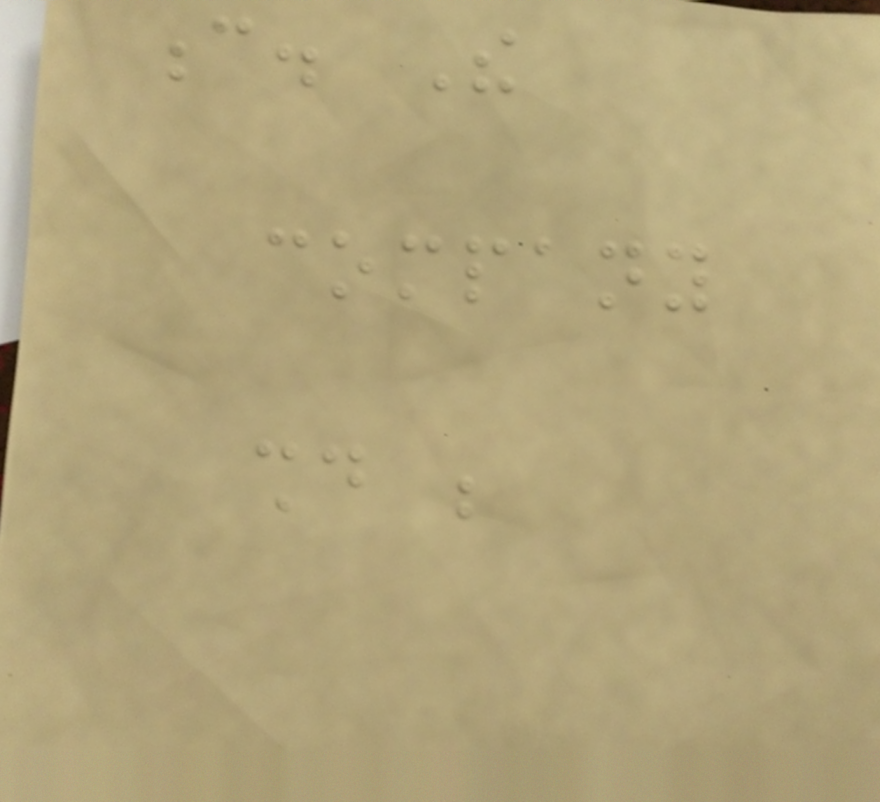c. The
company
should be
